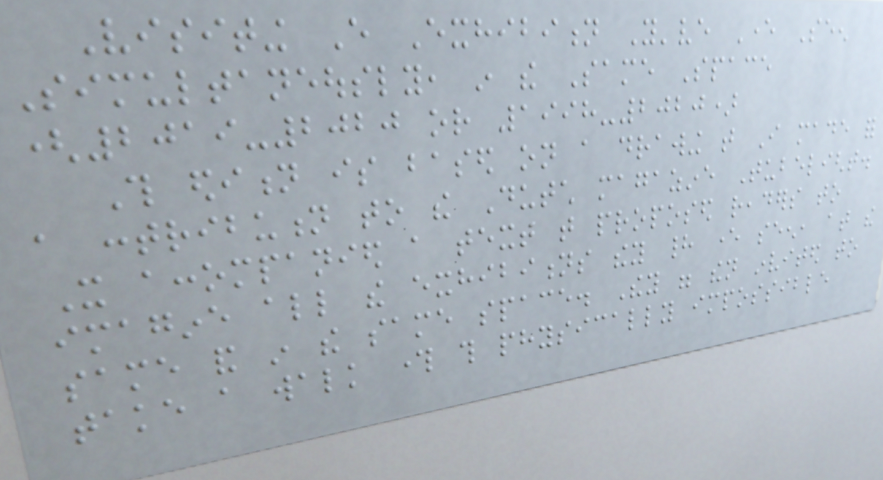Visiting Every Exhibition You've Ever Seen
Simultaneously, in the Same Space
(2019-2020 or 1998-2020)
This edition is based on a drawing that I made for
a contribution to the Dutch magazine Tubelight.
It accompanied a text that proposed readers to
imagine all the exhibitions they had ever seen, at the
same and in the same space. They were then invited to
take a walk through this physically impossible
